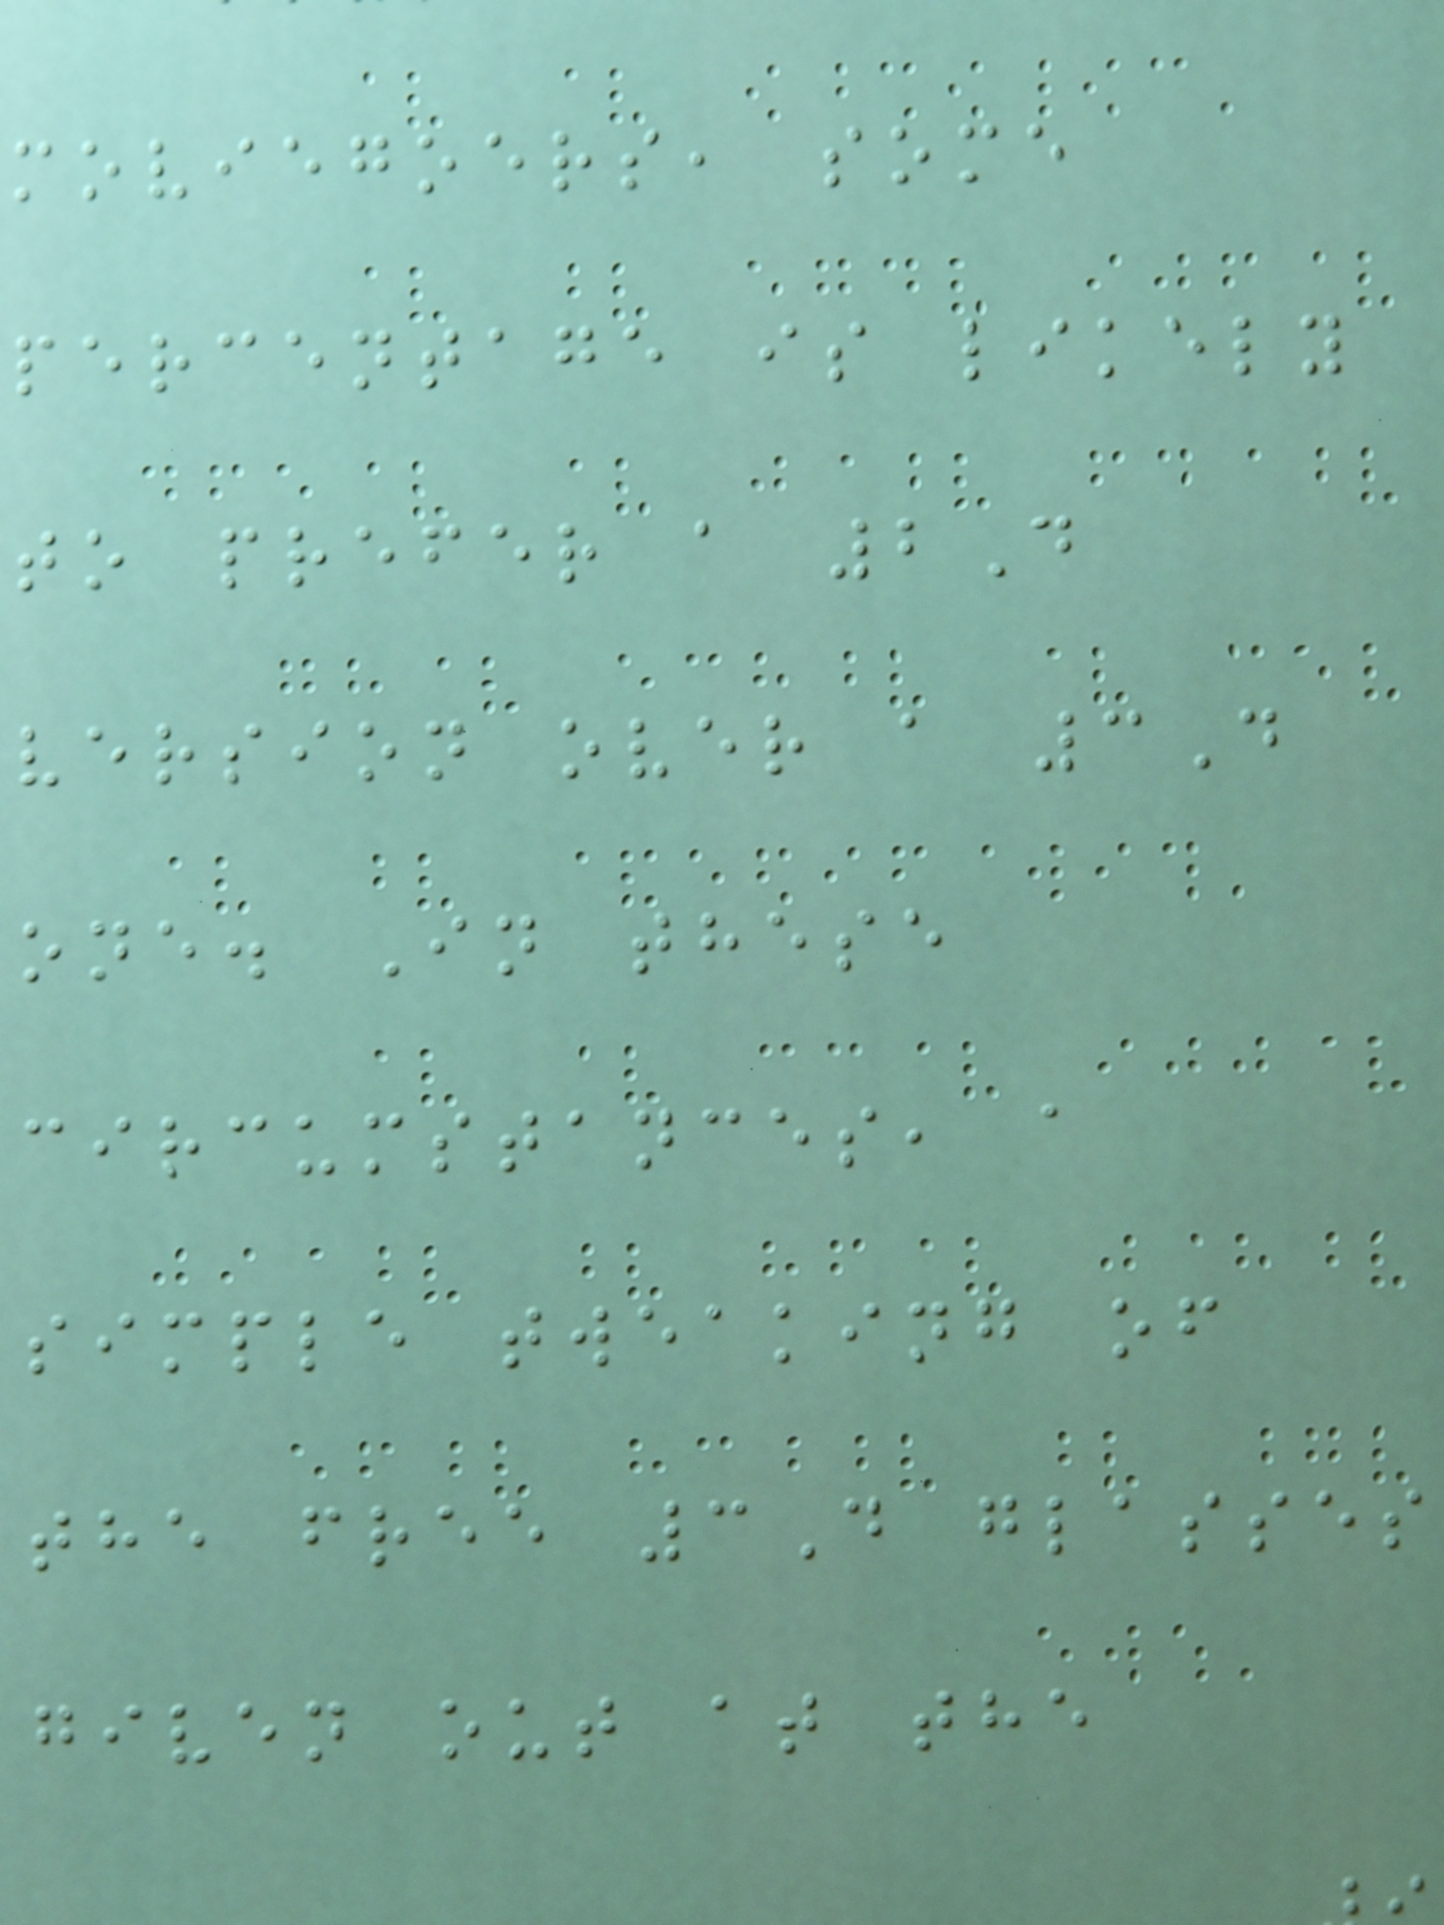moviegoers, some
percentage is likely
to prefer a 2D
version over a 3D
one. In these
circumstances, a
simple tweaking of
the free 3D glasses
given out at the
